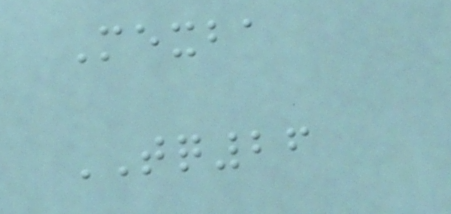Mexba
TQ26
